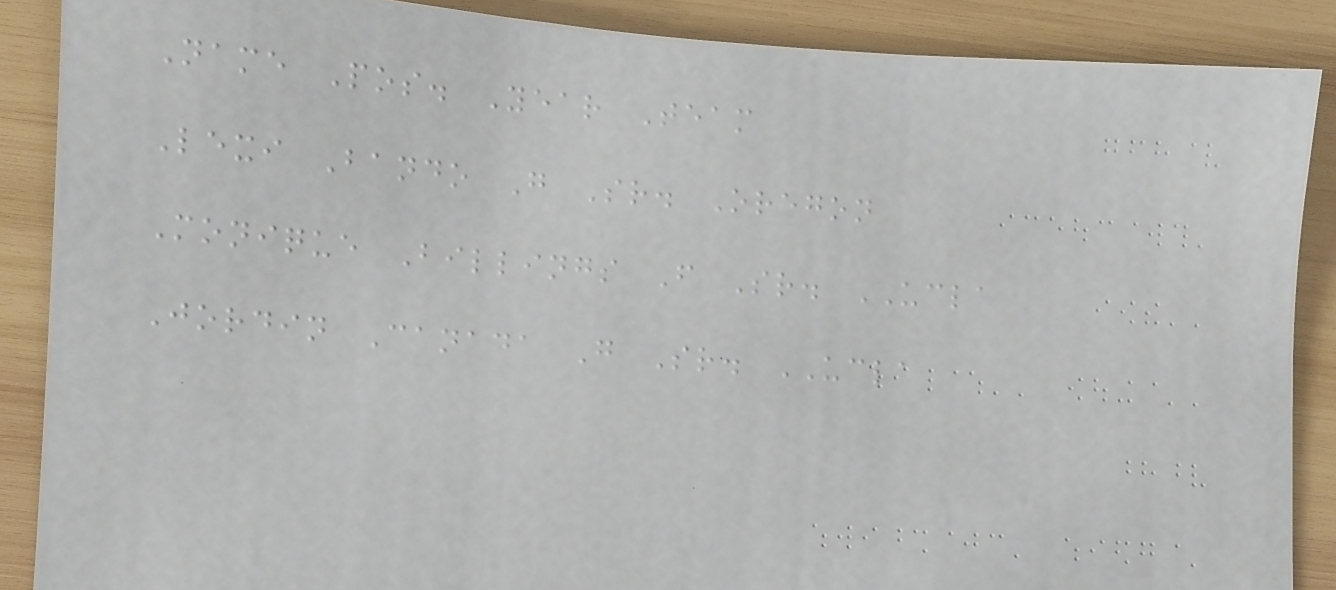Name Pos. Year Team
Lexi Bando G Sr. Oregon
Monique Billings F Sr. UCLA
Jordin Canada G Sr. UCLA
